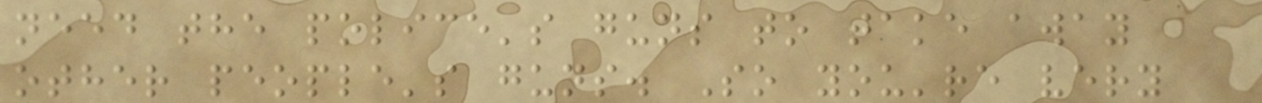need the police's guns to take away
other people's guns. So you're very
